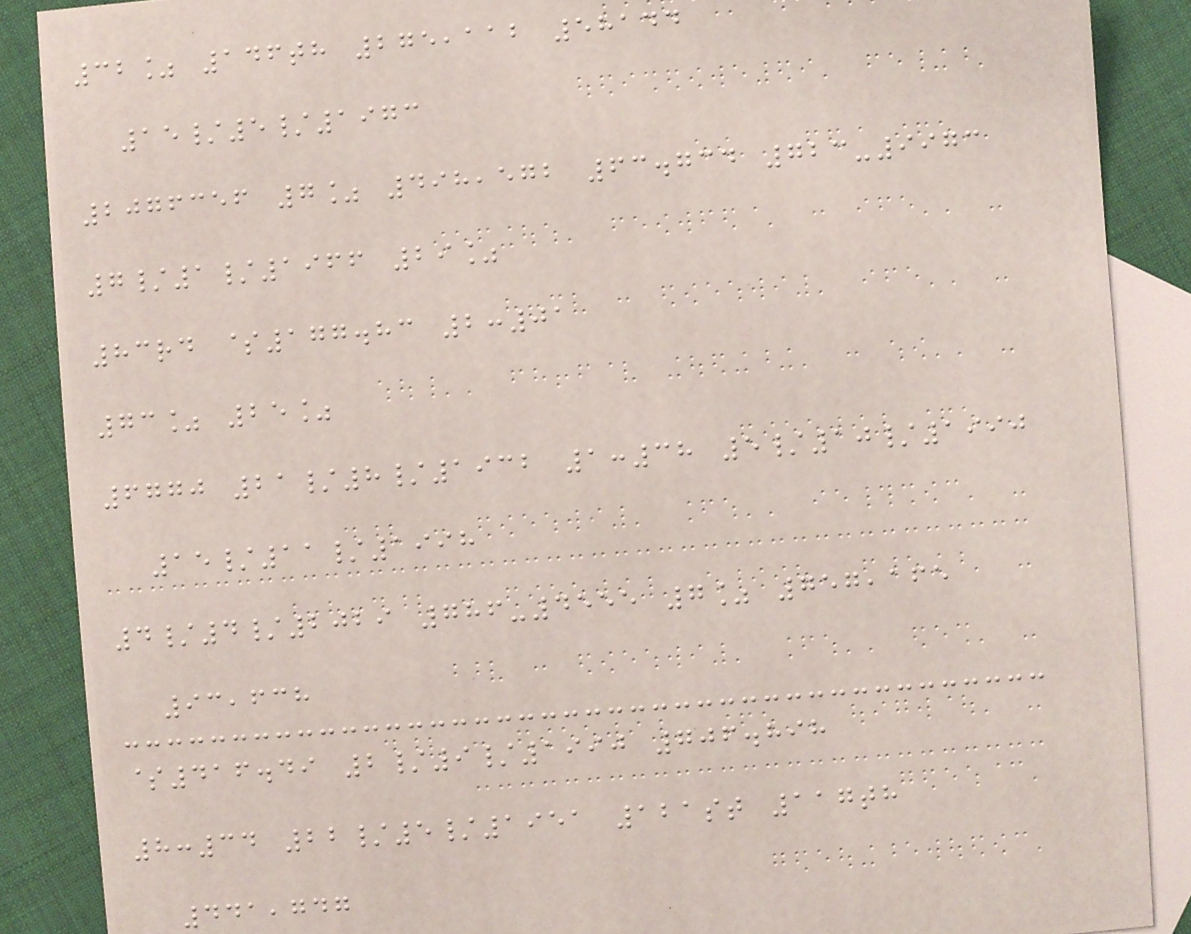32% 146th 275,112 58144
15/5/1973
2076356 7% 498,572 63.734 723-9973
7/1/1966 29%
83rd $177.83 2:01
73% 25%
6770 21/8/1932 1:38 5/10/1990
15/11/1998
4/4/2029 786-4555 7% 757,165
93,638
$416.49 2/9/1990 706.898
8:34 22/5/1951 121st 117th
441,747
